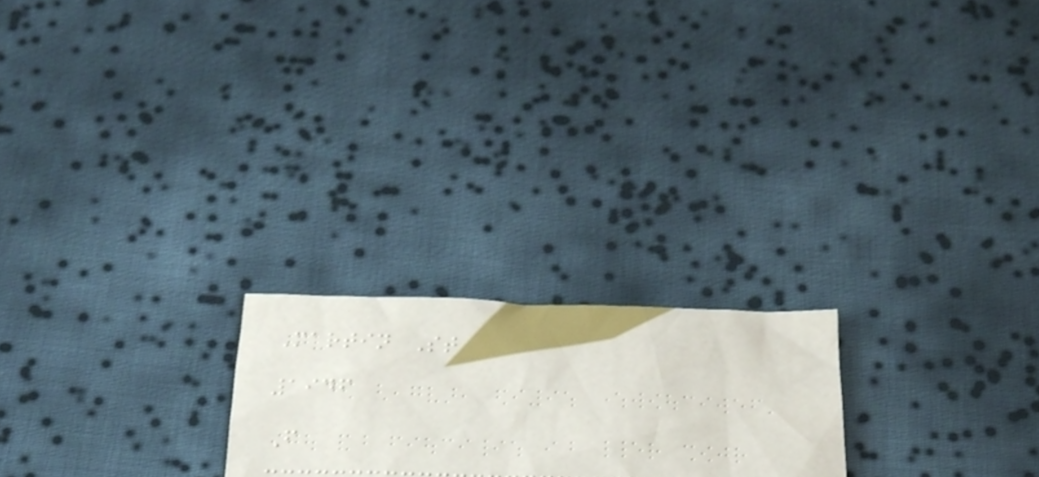Martin St
1946
F
